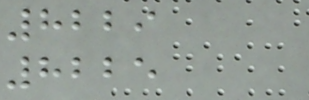8229
8225
